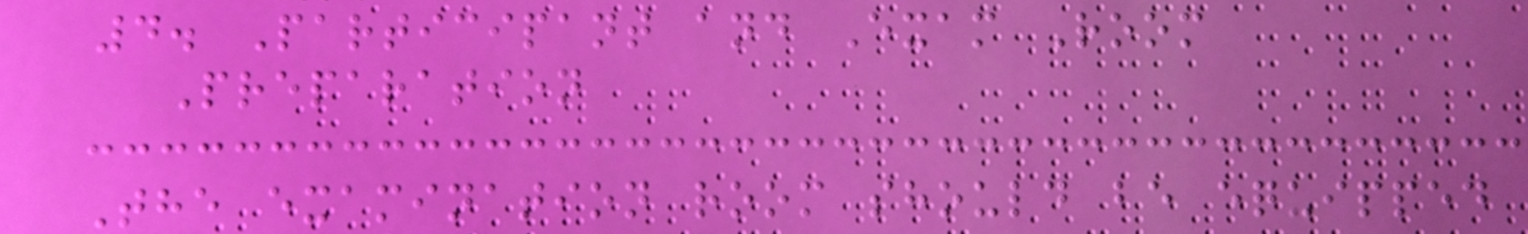4. Participant and Exam Room
Preparation
The examination room should be equipped
